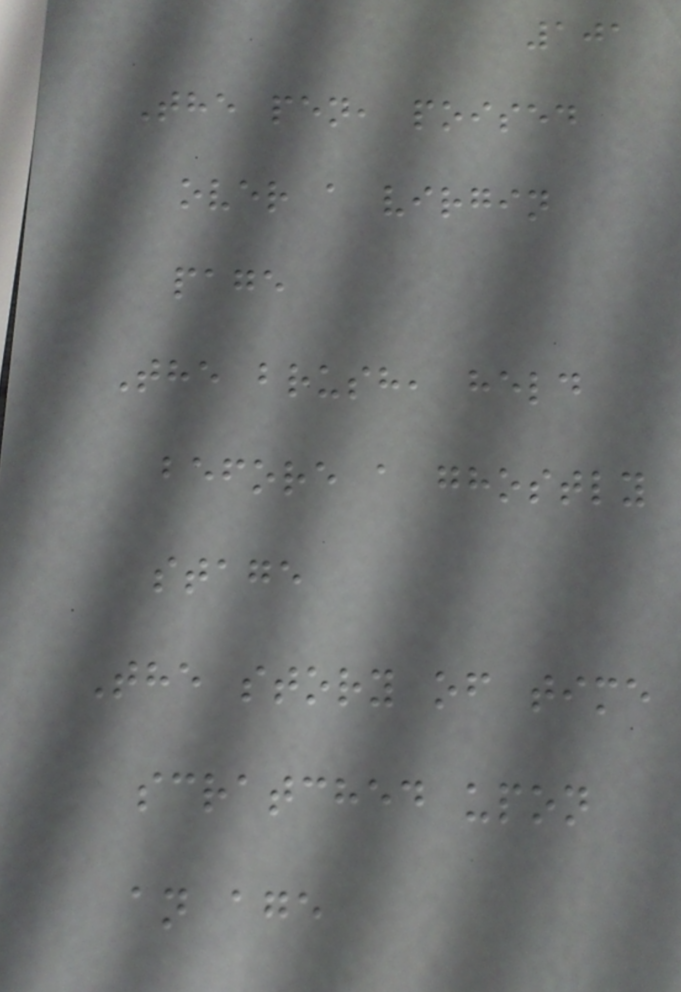101
The pen, poised
over a virgin
page
The brush, held
before a ghostly
stage
The story of time
scratched upon
an age
